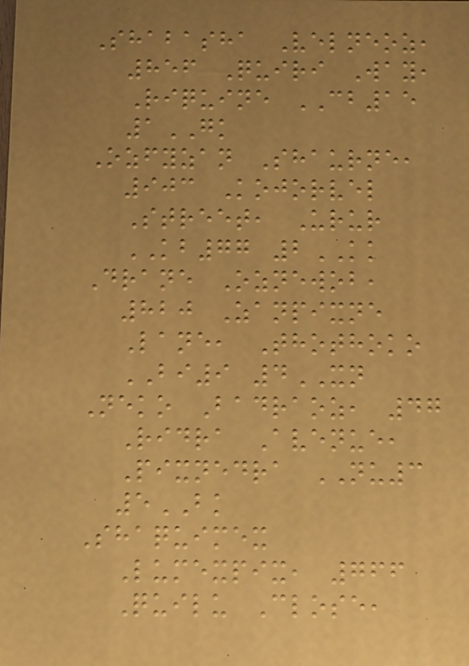Shabasha Velneoz,
856 Quiri Way,
Riquine CB15
1GK
Ozfyzan Shaurne,
903 Kojorvel
Street, Urur
KB77 2KK
Drane Oznewob,
820 Zanpixne
Lane, Thothoko
BI9 4XN
Neko Badraoz, 47
Ridra Avenue,
Pixnedra NU3
5BK
Shaquimex
Lumexpix, 766
Quilu Close,
